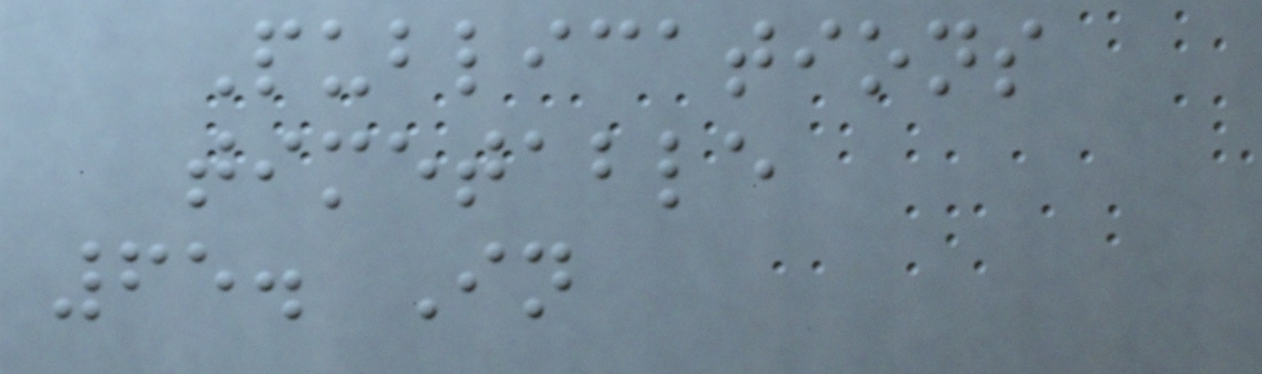Publications
timetable
65. In
